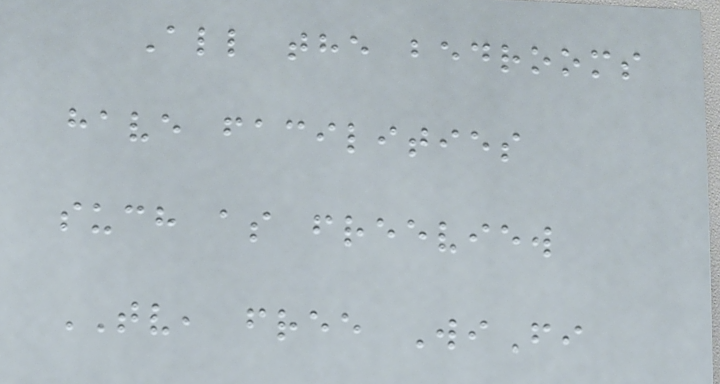All the bedrooms
have facilities
such as freeview
TV, free WiFi
